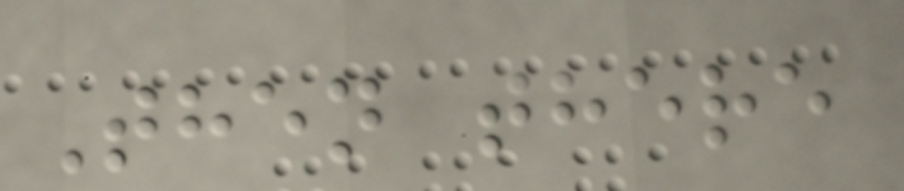Then there
